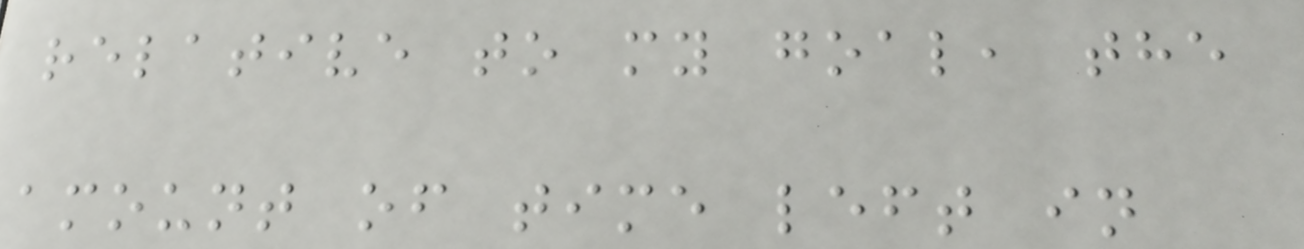relative to my goal, the
amount of time left in
